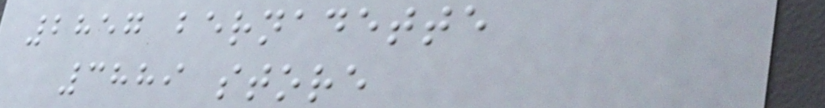2857 bernadette
3889 store
